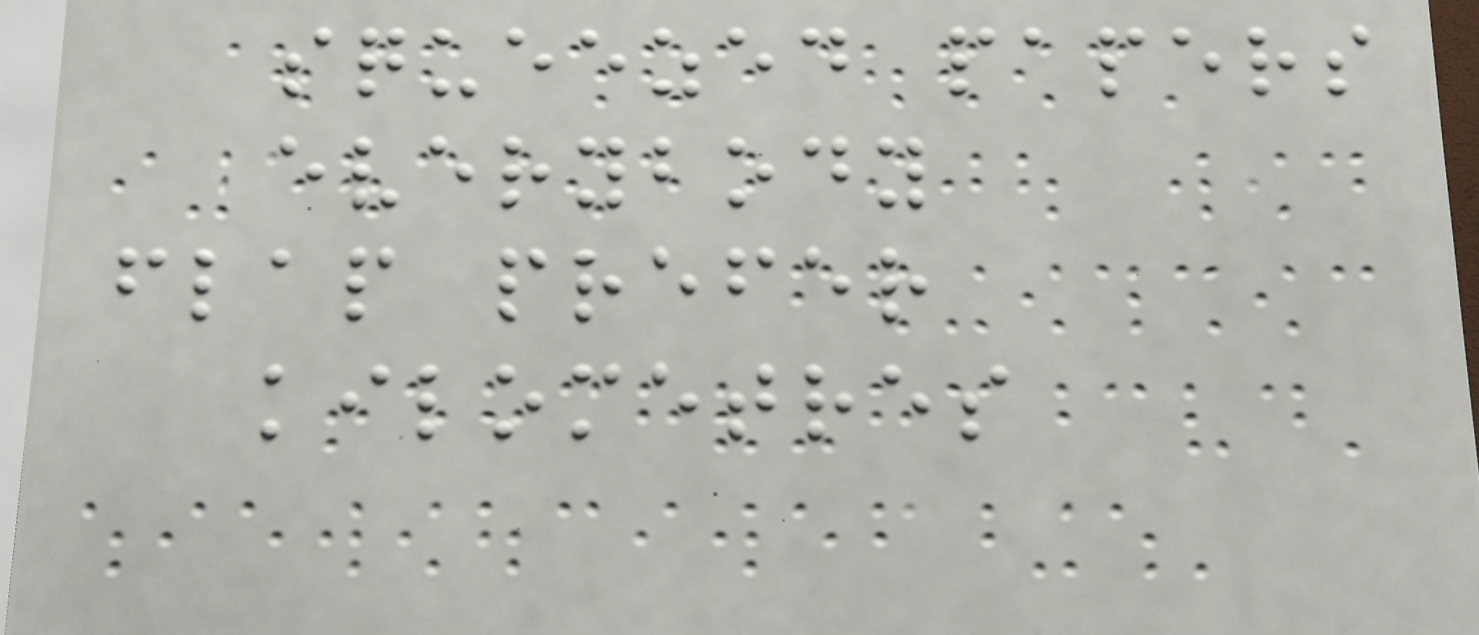squeezed papers
everybody
flap prefer
kilometres
